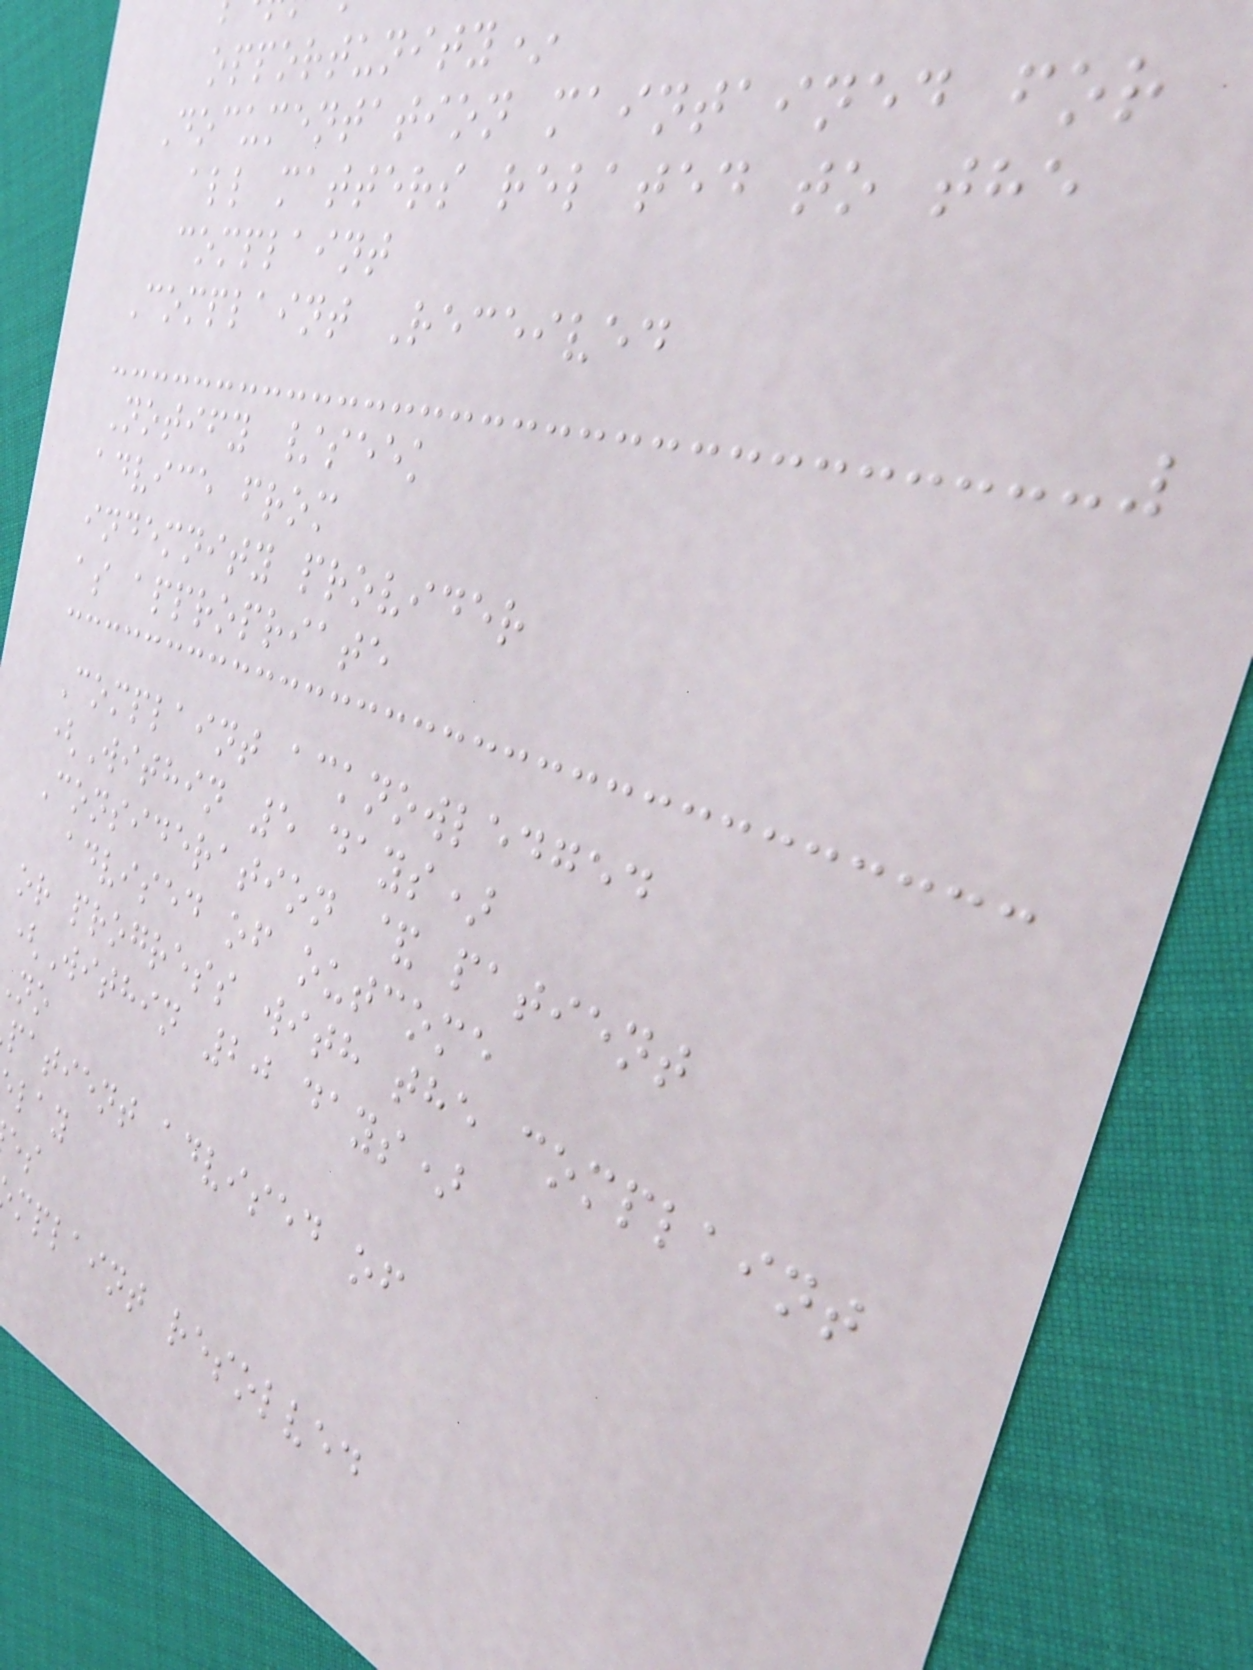opportunity*
Documentation maintained for
all matters related to the
complaint
Complaint Received
Notify /seek
advice from
indemnity provider
as appropriate
Complaint acknowledged
(Within 5 days)
Consideration & patient
advised of outcome
or progress with the complaint
(Within 20 days)
patient advised of
mplaint resolved
